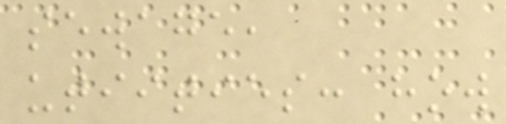sewage,
utiities: how
